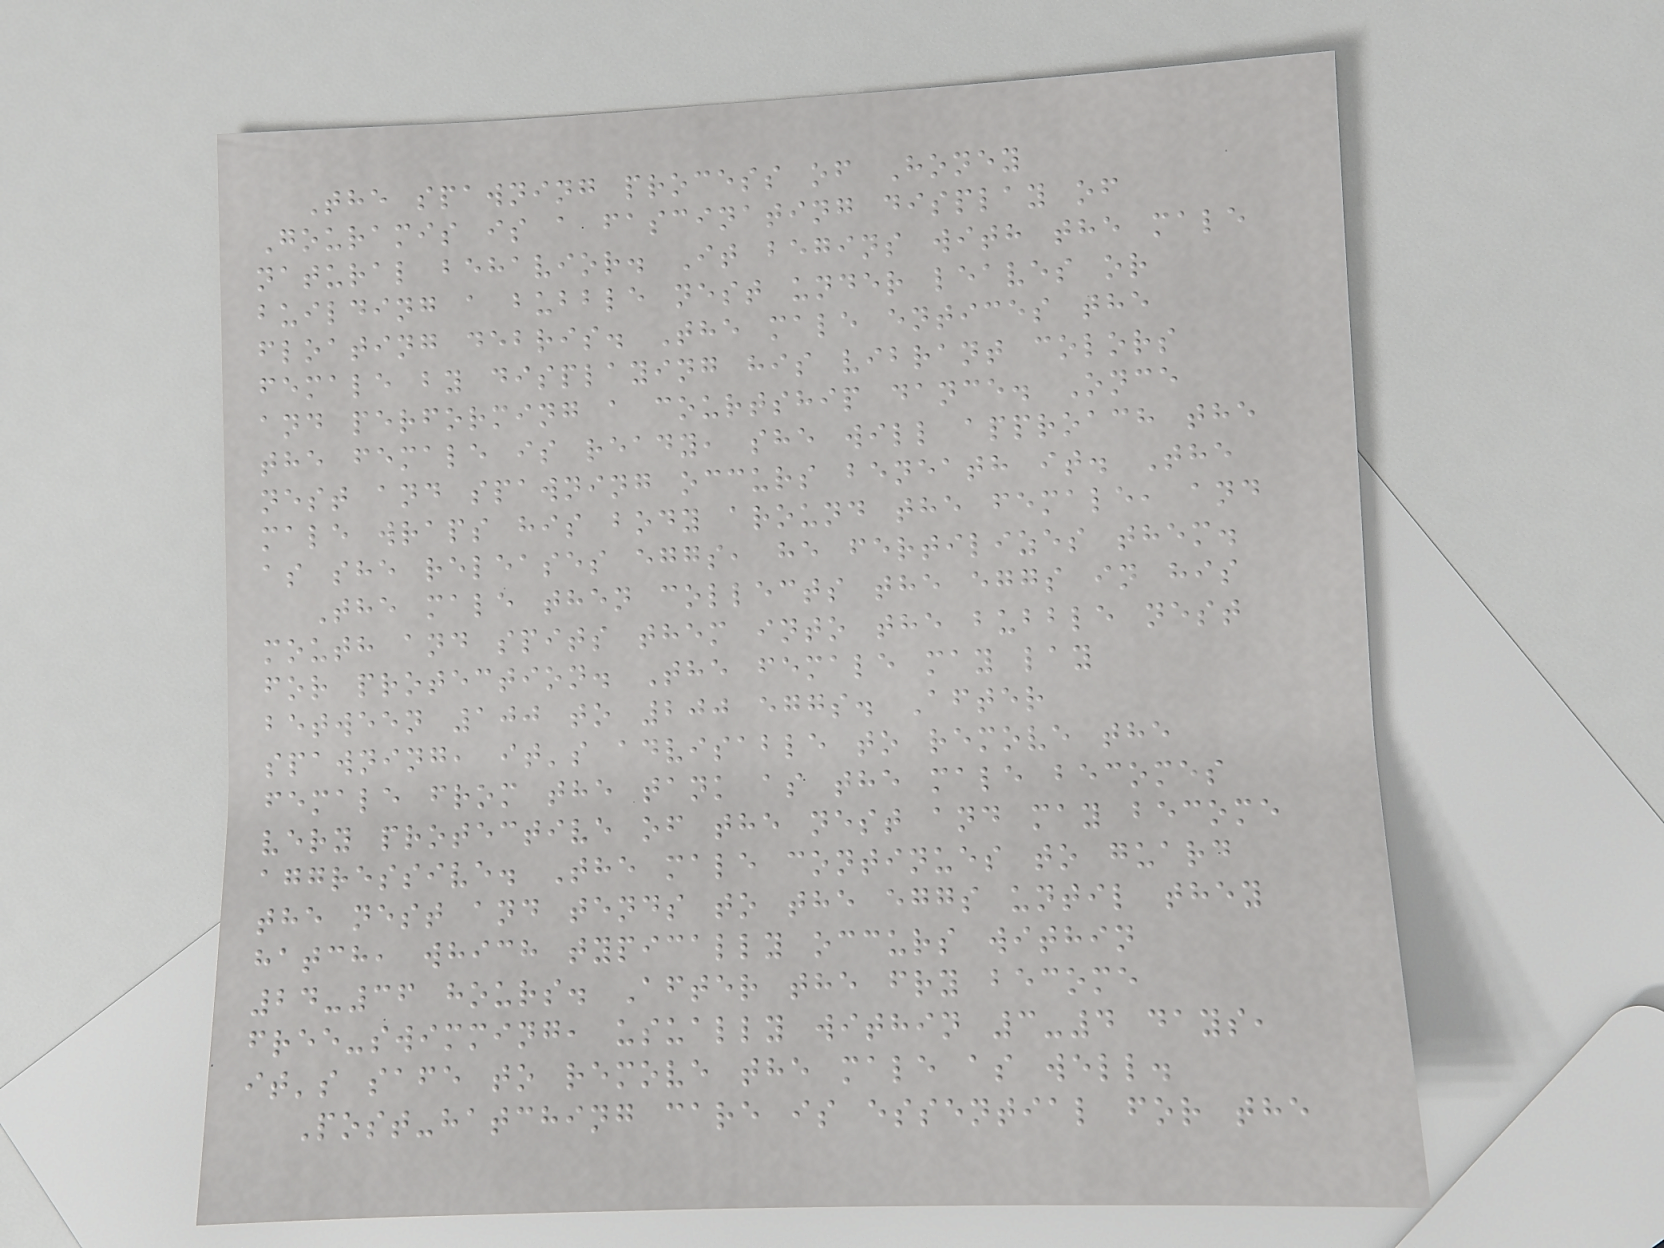The spawning process of Honey
Gouramis is a fascinating display of
natural behavior. It begins with the male
building a bubble nest under leaves or
floating debris. The male entices the
female by displaying his vibrant colors
and performing a courtship dance. Once
the female is ready, she will approach the
nest and spawning occurs beneath it. The
male wraps his body around the female, and
as she releases eggs, he fertilizes them.
The male then collects the eggs in his
mouth and spits them into the bubble nest
for protection. The female may lay
between 100 to 200 eggs. After
spawning, it's advisable to remove the
female from the tank as the male becomes
very protective of the nest and may become
aggressive. The male continues to guard
the nest and tends to the eggs until they
hatch, which typically occurs within
24-36 hours. After the fry become
free-swimming, usually within 3-4 days,
it's safe to remove the male as well.
Post-hatching care is essential for the
